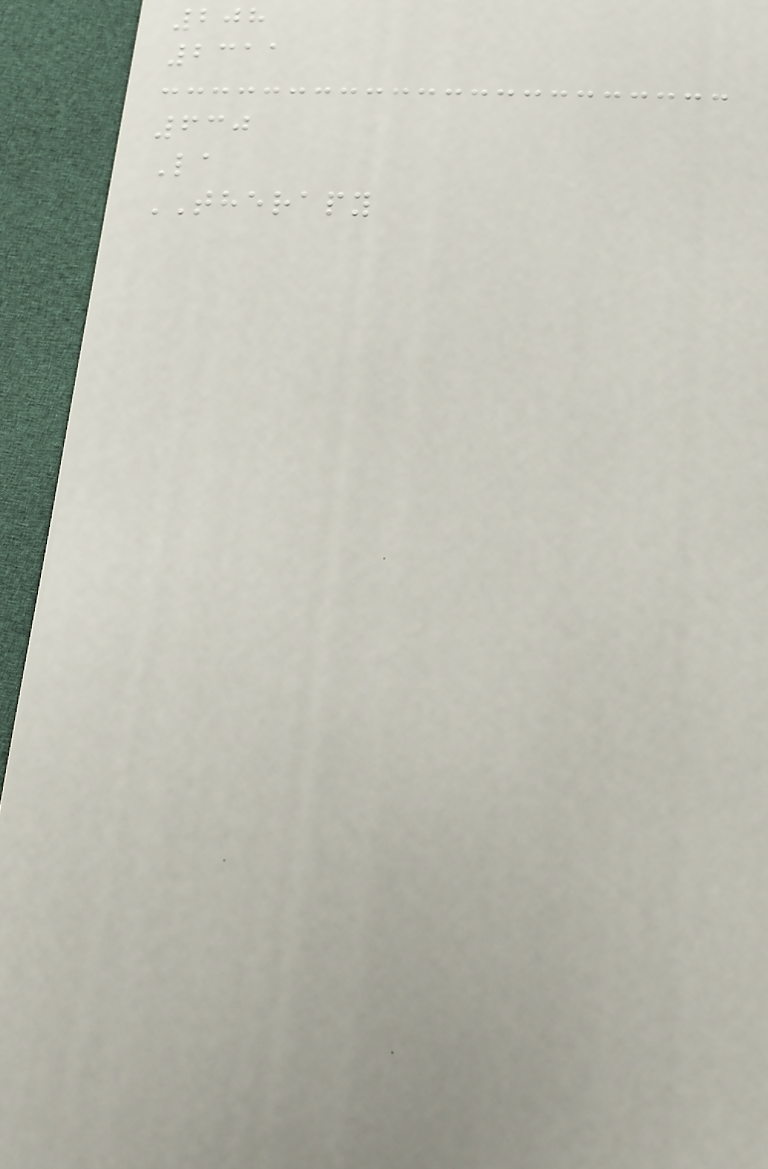208
2311
630
La
THERAPY
